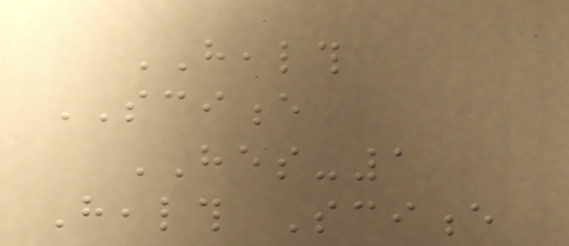HEALTH
SCIENCE
HES-1
Health Science
